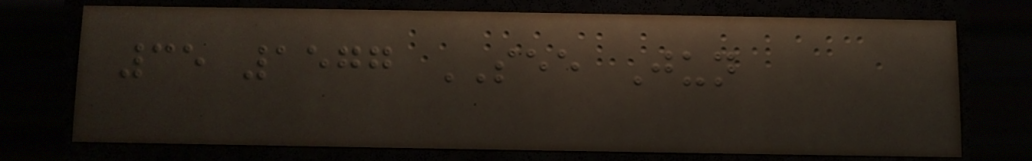35 1577 SEE Jun
